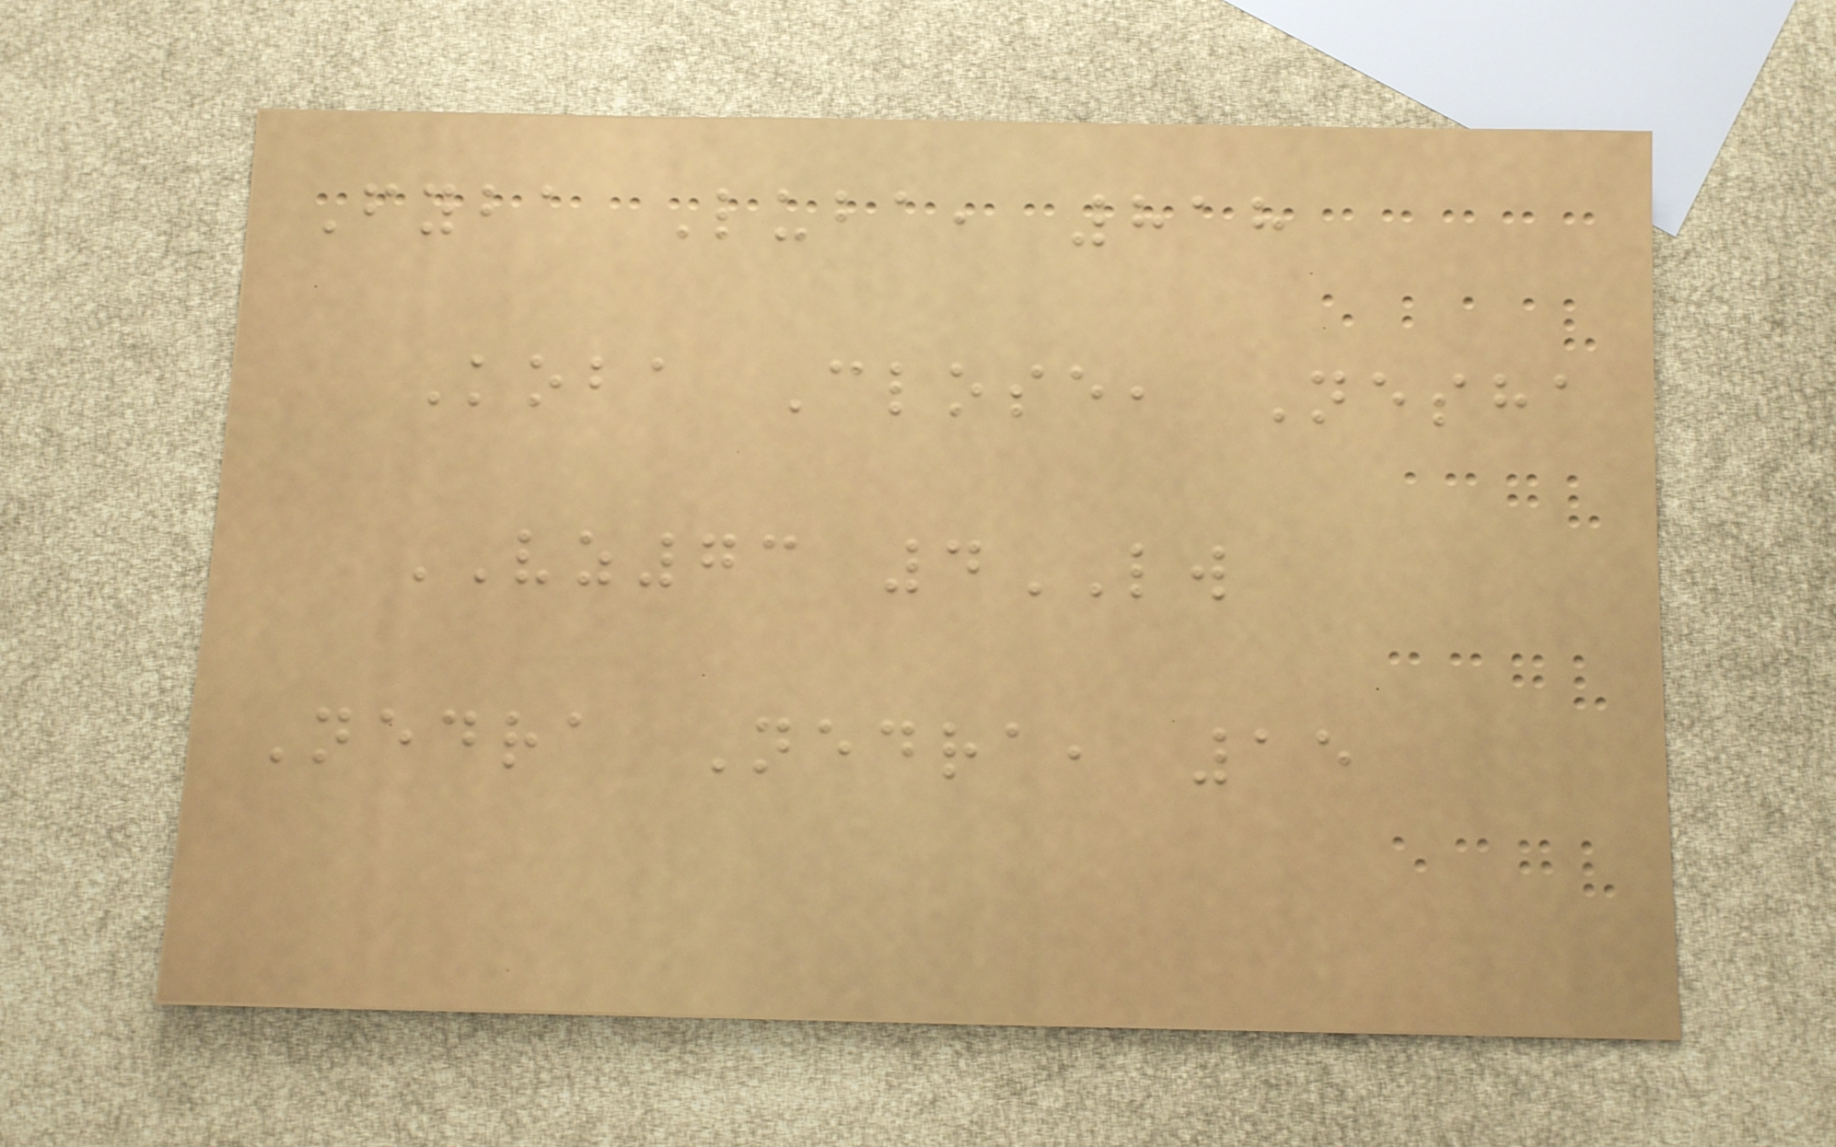Fyba Luba, 818
Koba Close, Nesha
VZ73 4LW
Nedra Nedra, 15
